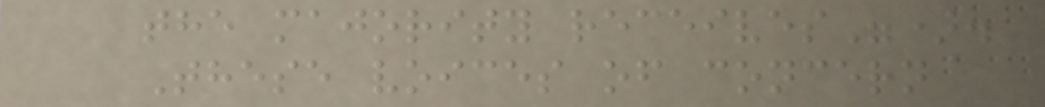the majority receives").
These voices of concern
